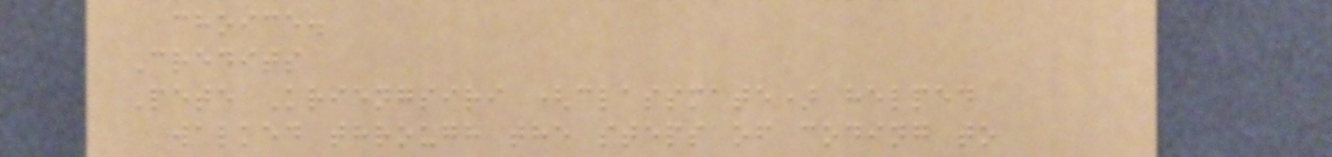choice.
Credits
Pete Kriengsiri (classmate) helped
walked through the steps of coding to
